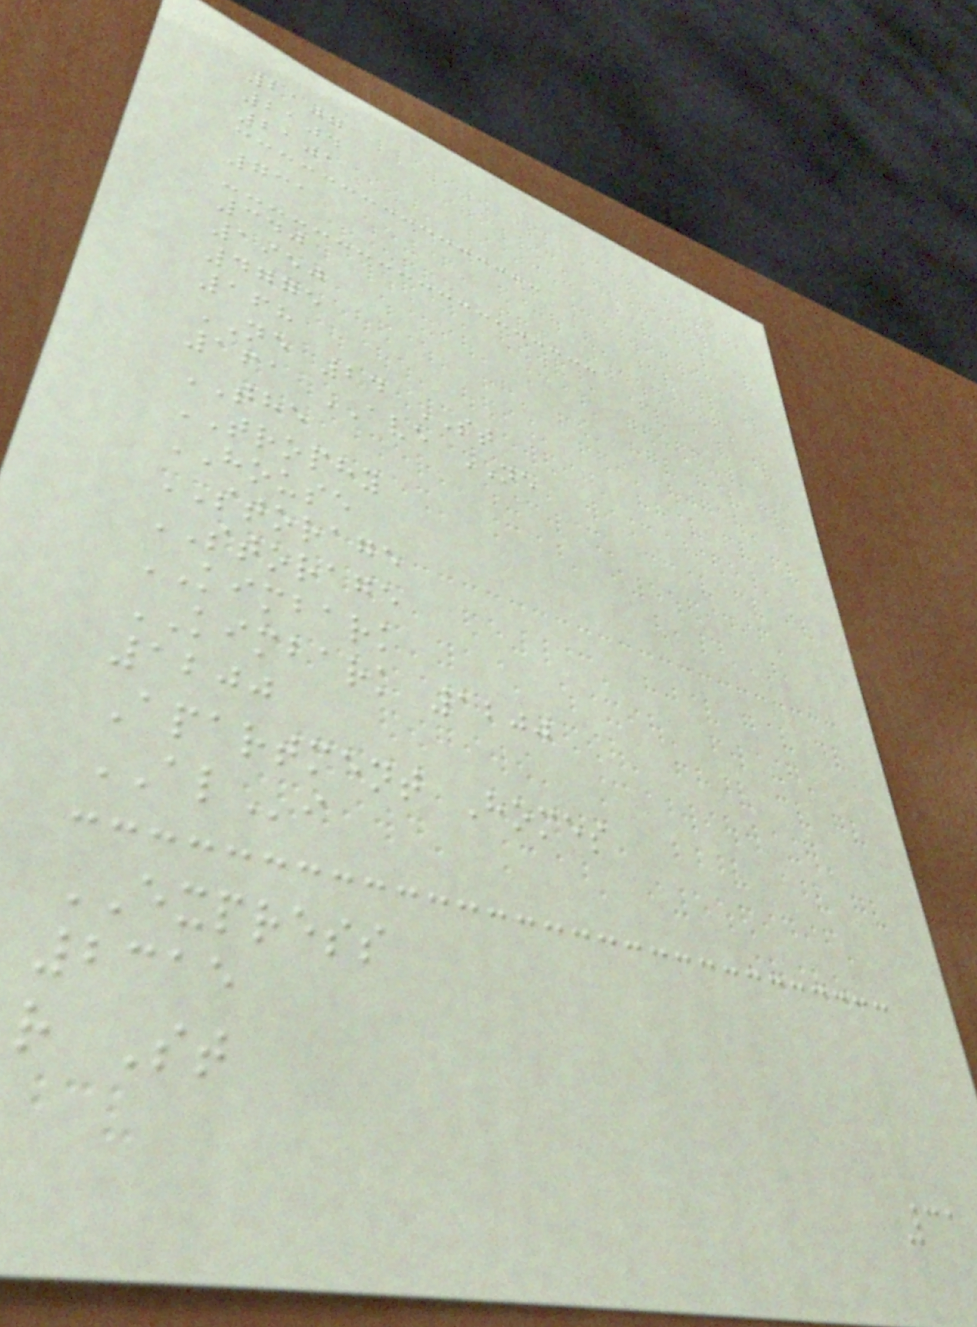2107
2104
2101
731
340
1950
4775
168
NE 24 ST
161 AVE NE
THE
TROPHY
HOUSE
STORAGE
STORAGE
KIMBARK
KIMBARK 1200
1200
Apartment Homes
ALi
EXPRESS
2315
r St
31
